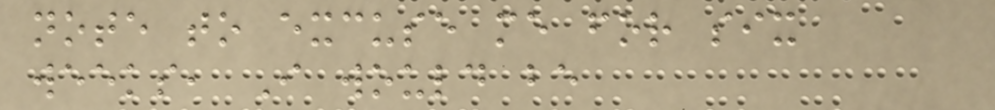note to excuse me for six
weeks, I would be
